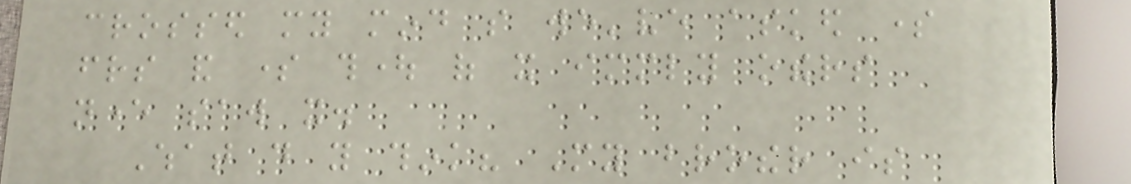crossed my mind so we've asked some
friends and some thought of it immediately others
never saw it.
What do you think? My brother is
